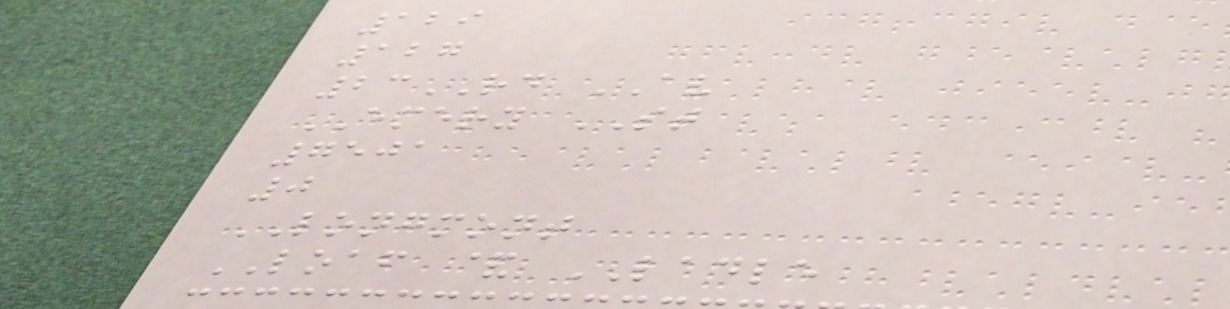129
127
23RD AV
EMERY ST
7501
0
LONGMONT
LOAF & LADLE
